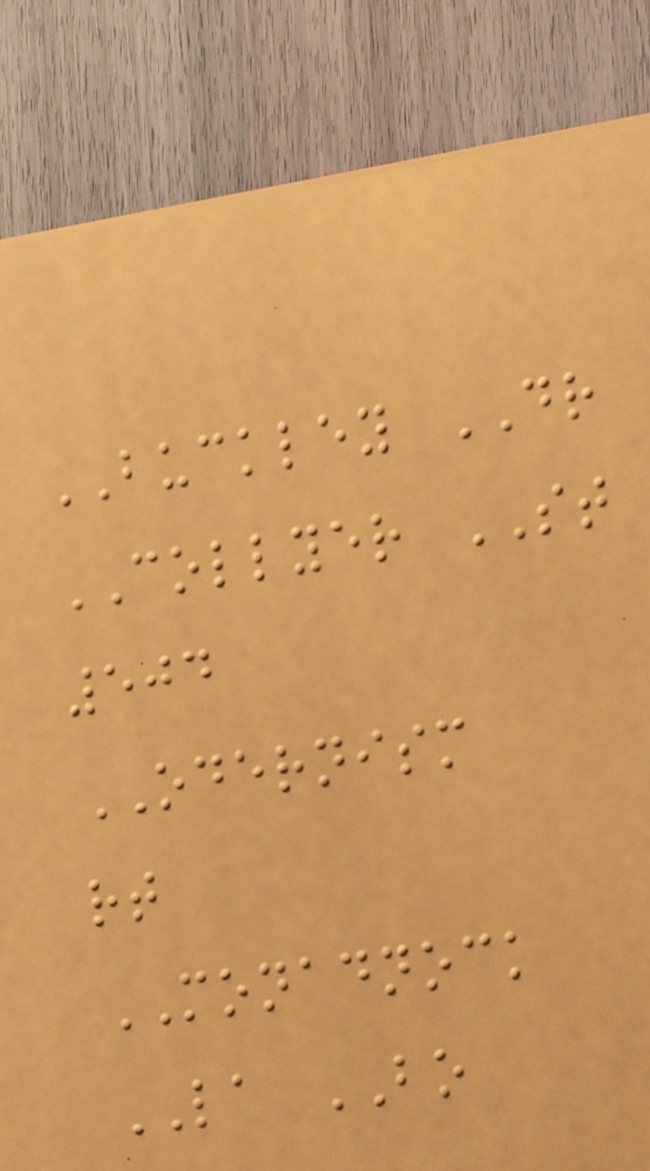BUCKLEY DR
COLLYER ST
504
ODERNISM
rt
MONADNOCK
LA BO
